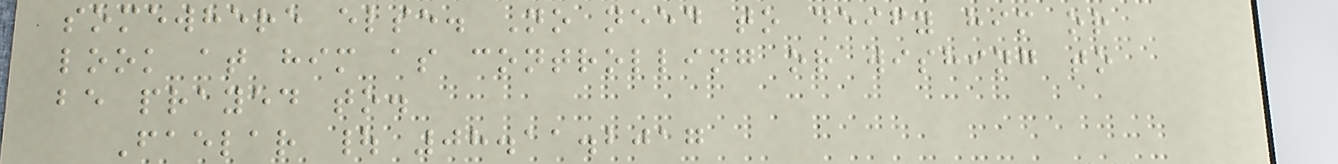somewhere else. No need to deify him or
look at him as controlling or wishing to
be prayed to.
Faelar | 08.11.2017
